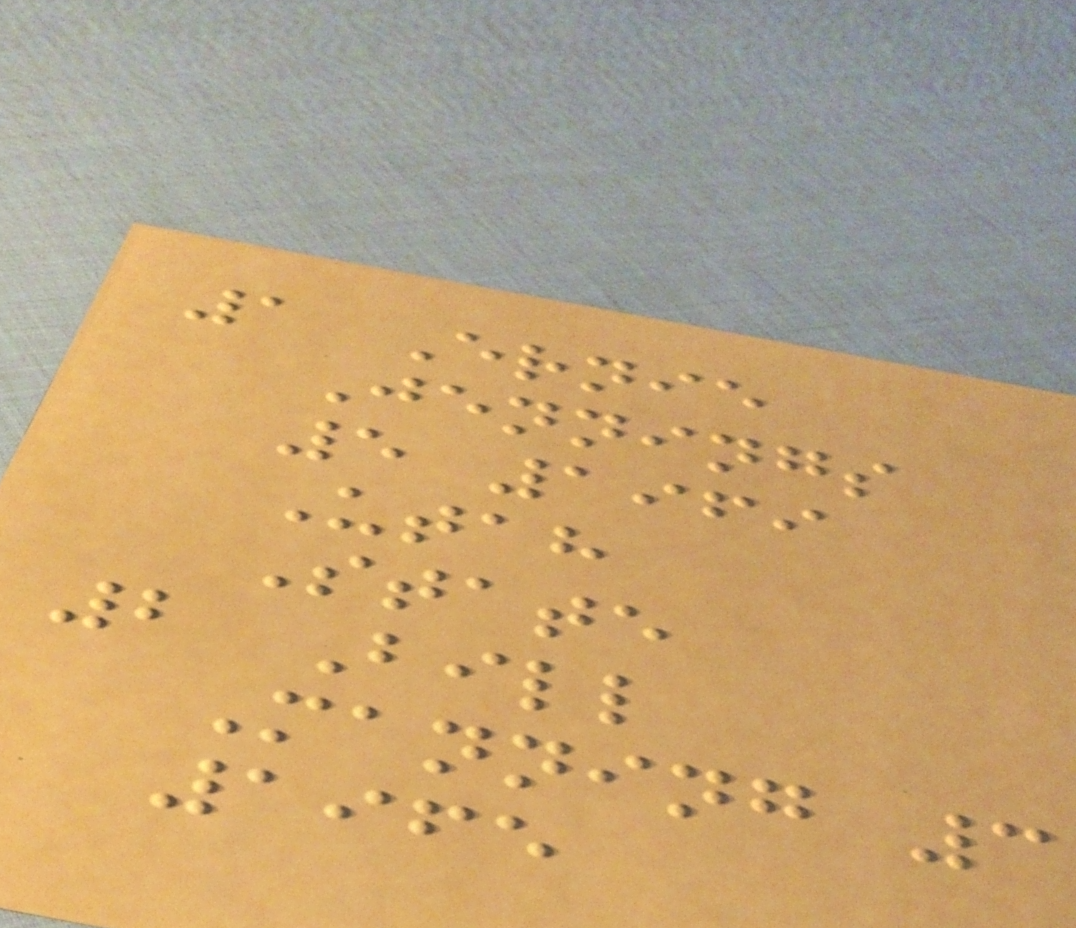1 Ernie
Jennings
5 1969
Utah
State
2 Bill
Manning 3
1965
